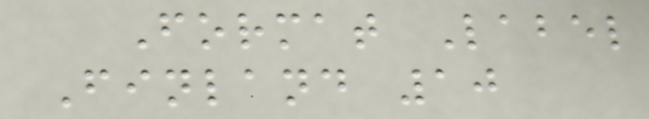Format Label
Finland 10
